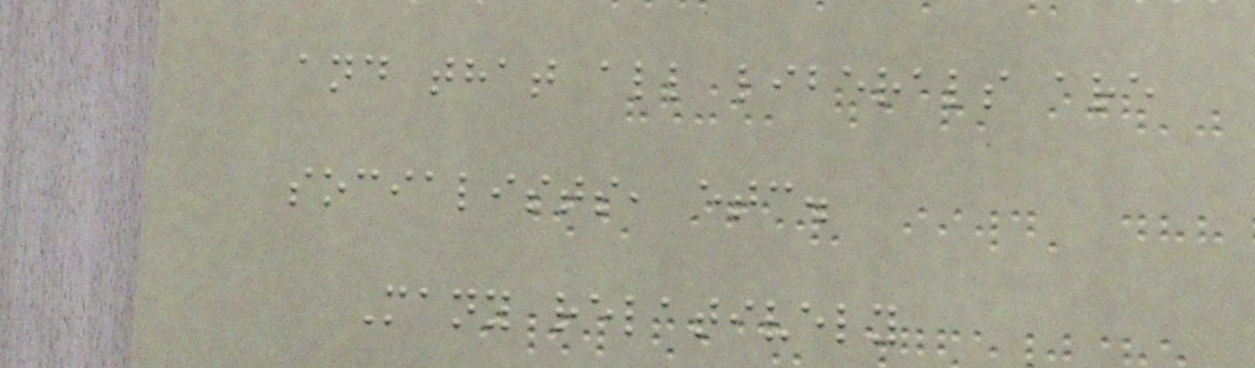and that all liberals are
socialists, etc.
Many relatively
